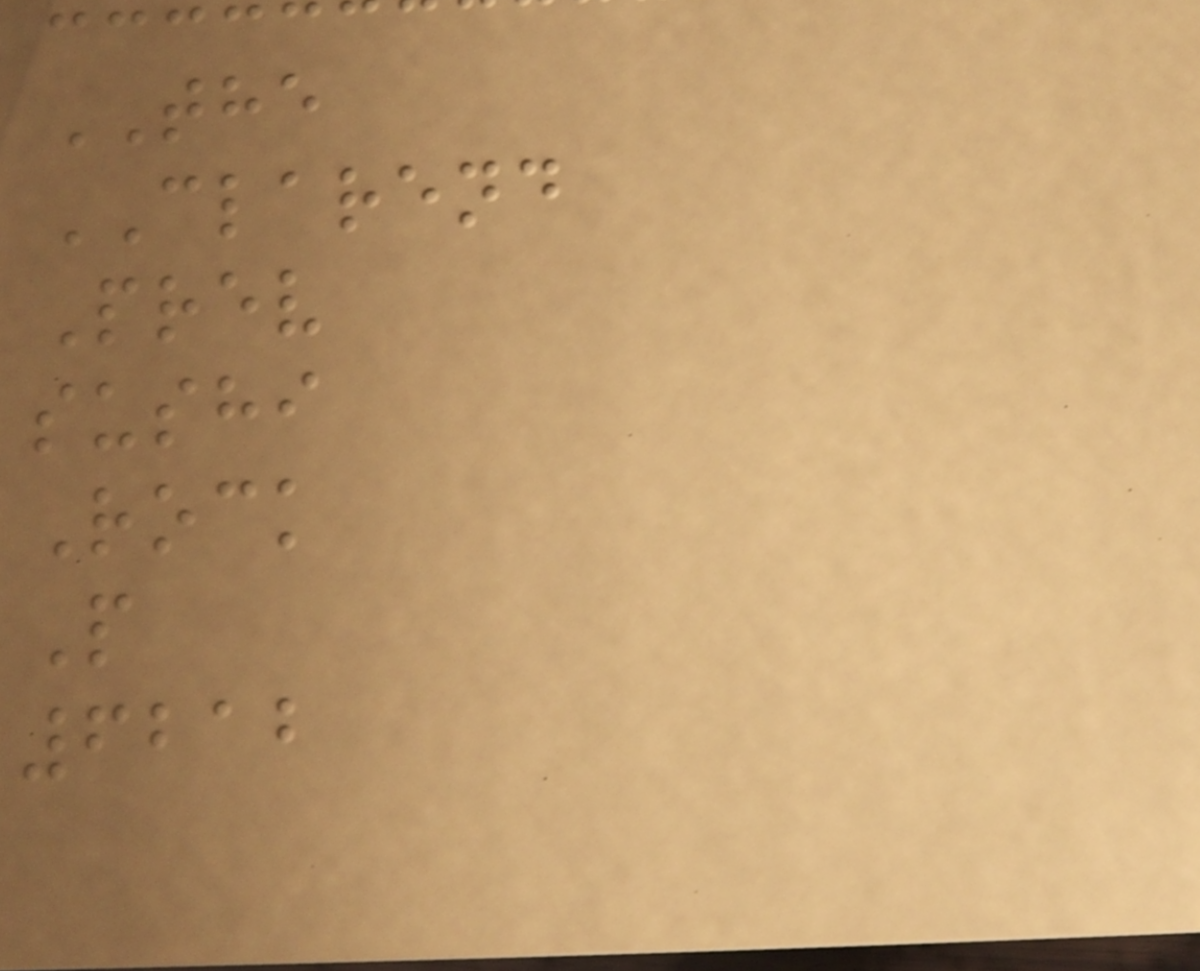THE
CLAREND
Prev
sushi
Rock
P
6212
